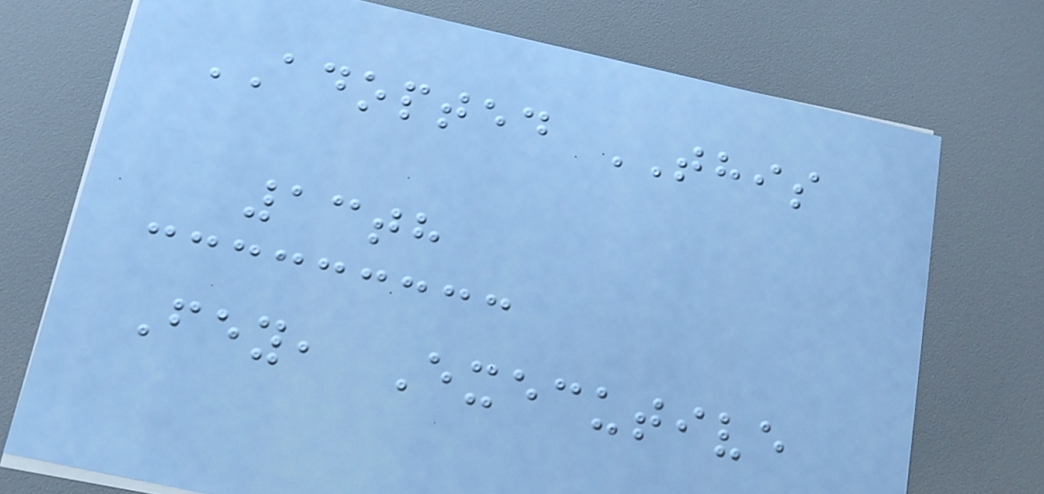ADOPTED THIS
13th
Fey, Executive
